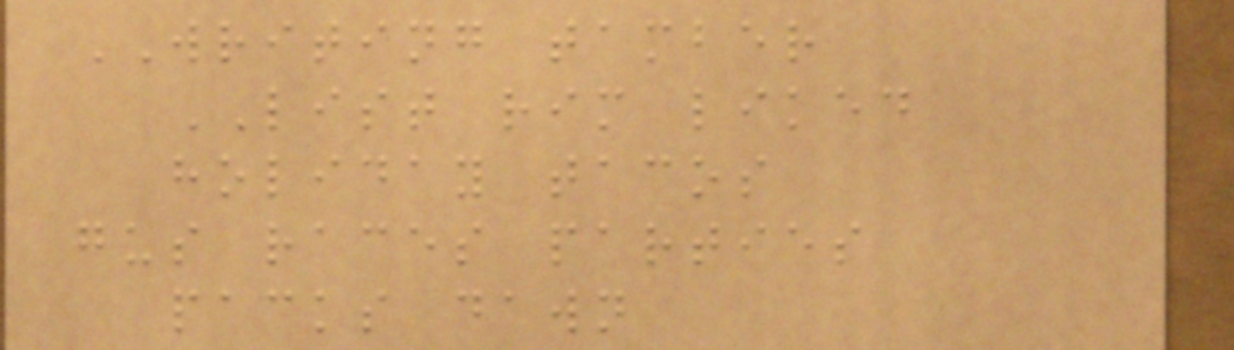WRITING tamber
LIST rim liked
holiday tacos
gus races parties
packs dawn
